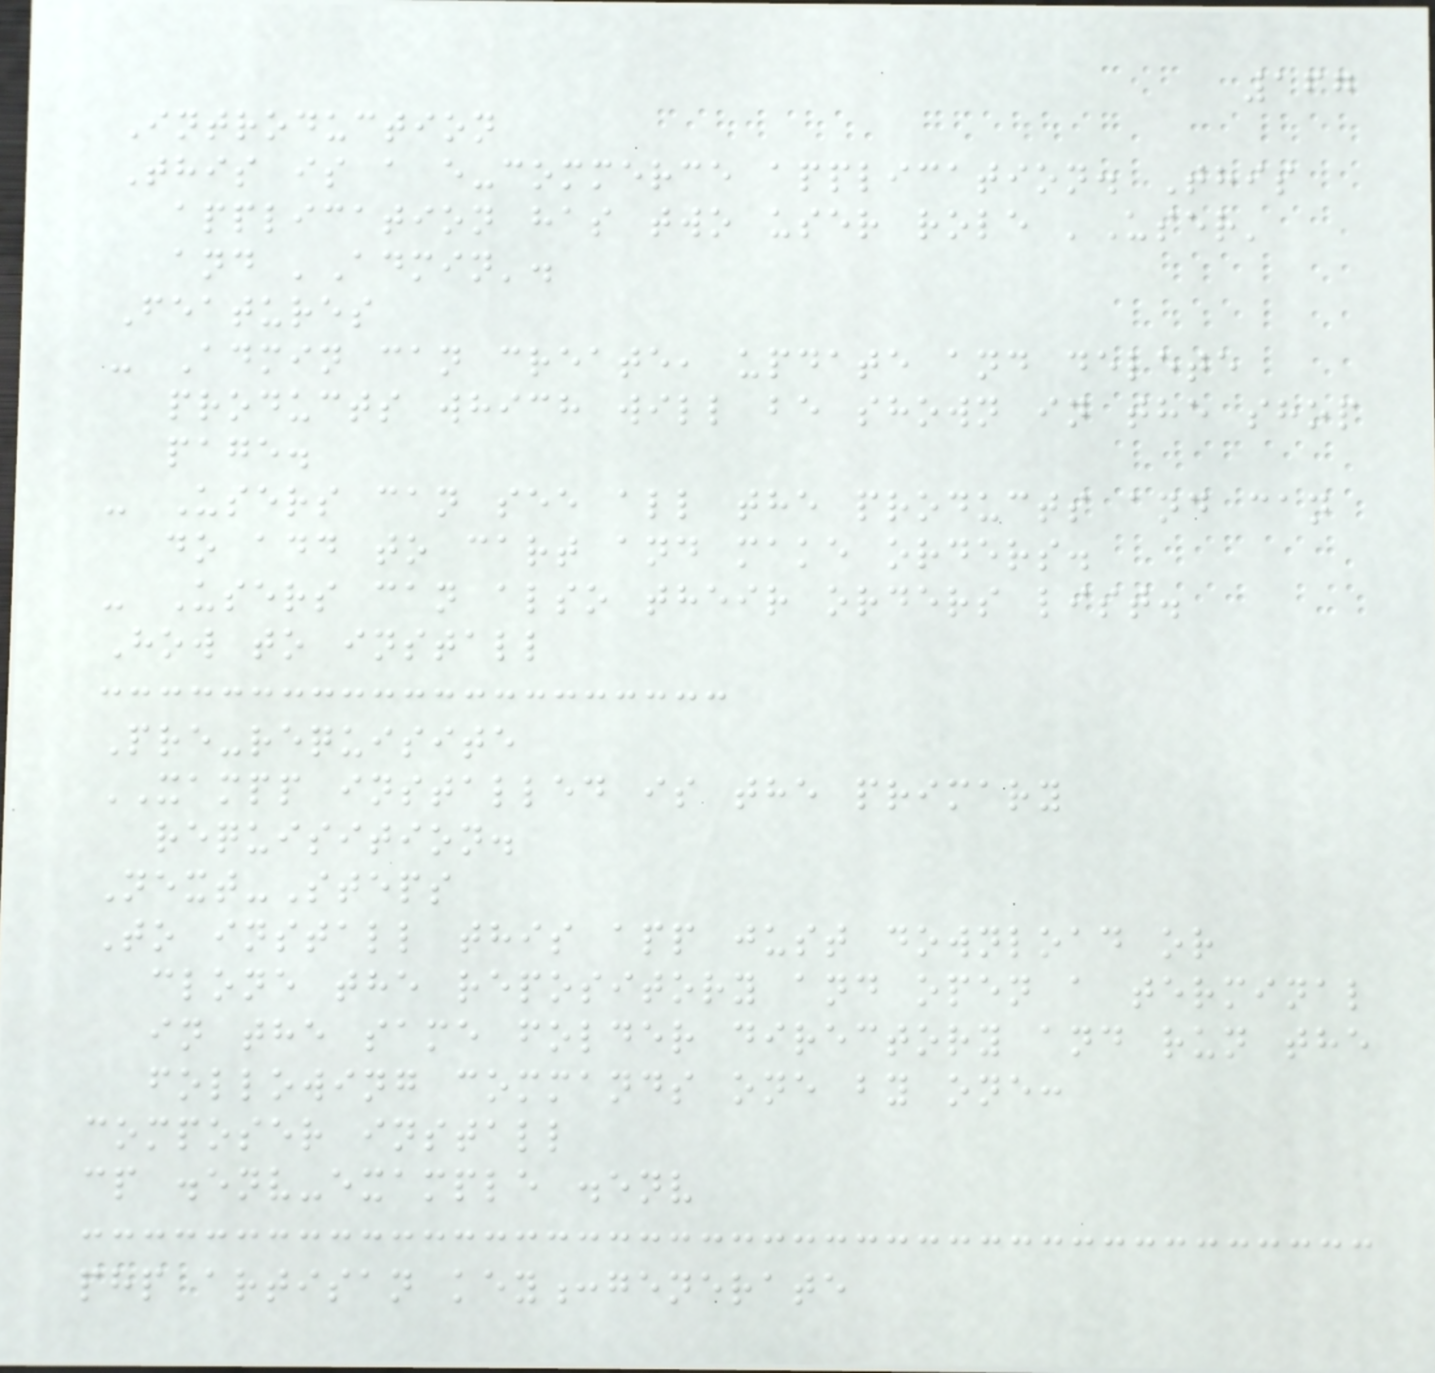167
Introduction
This is a e-commerce application. This
application has two user role 'User'
and 'Admin'.
Features
- Admin can create, update and delete
products which will be shown in the shop
page.
- Users can see all the products and can
do add to cart and make orders.
- Users can also their orders list.
How to install
Pre-requisite
XAMPP installed is the primary
requisition.
Next-Steps
To install this app just download or
clone the repository and open a terminal
in the same folder directory and run the
following commands one by one:
composer install
cp .env-example .env
php artisan key:generate
